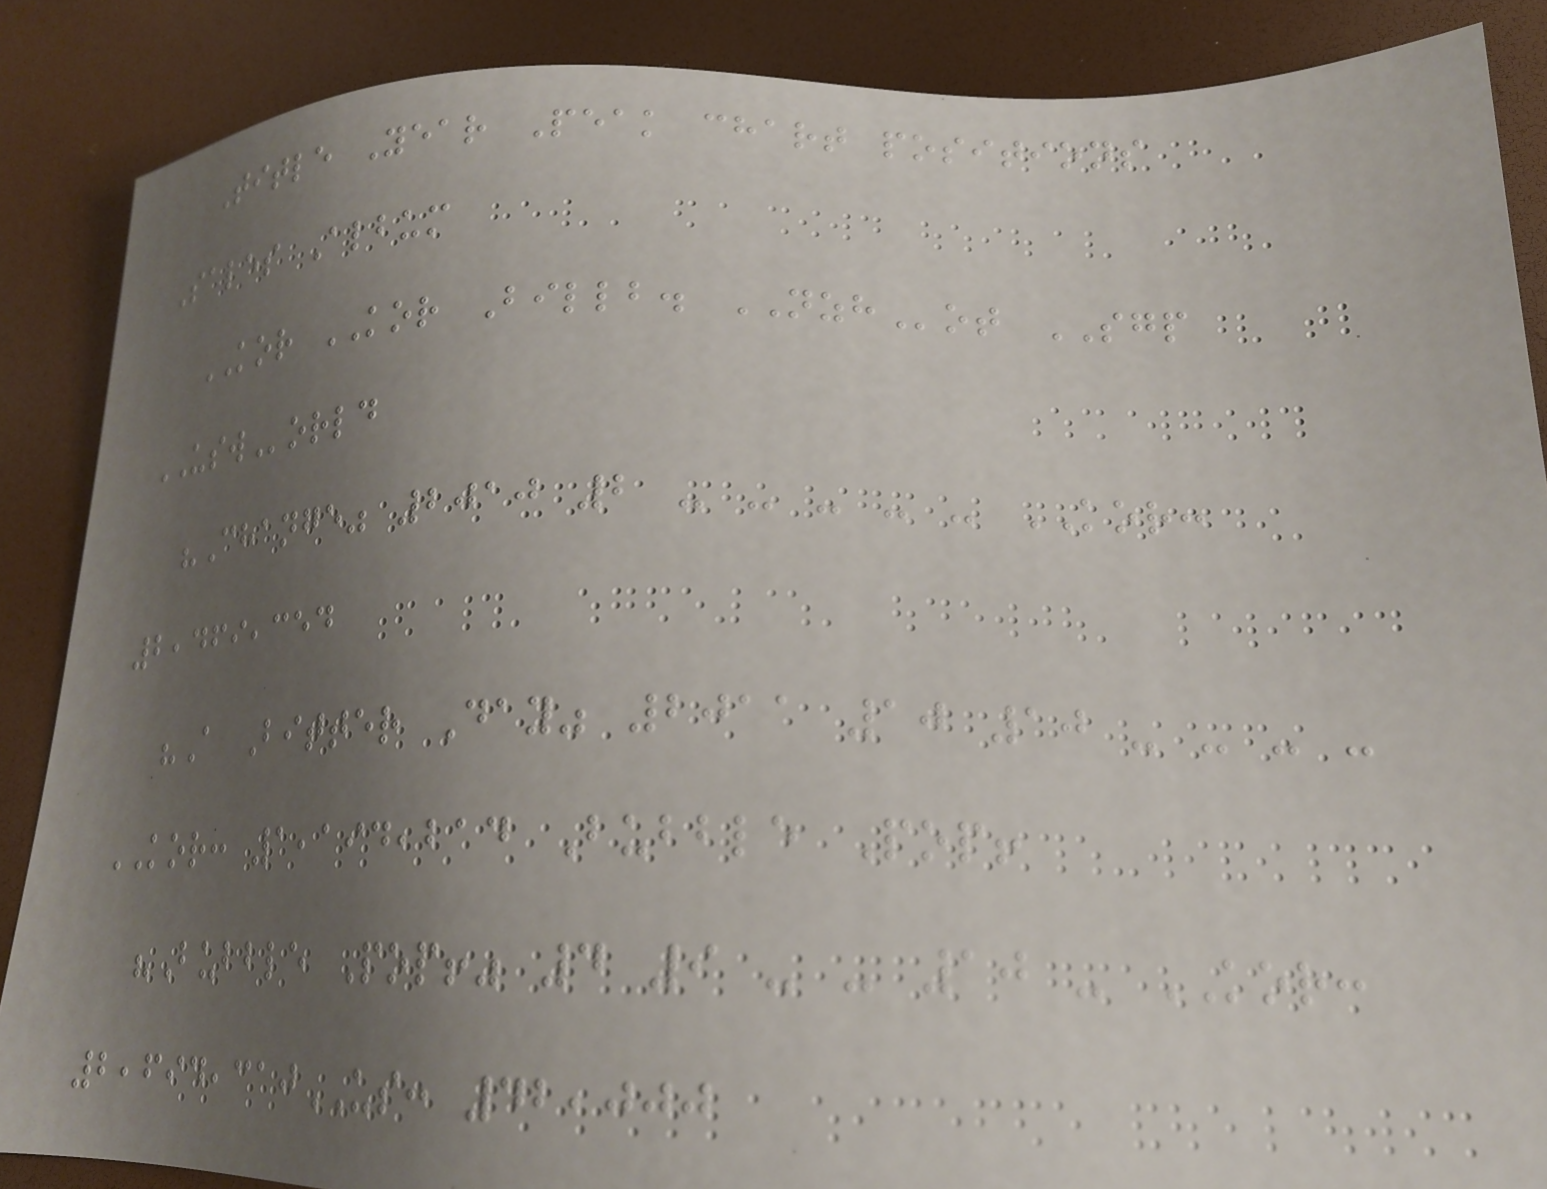Title Year Peak chart positions
Sales Album
KOR KOR Billb. NZHot SGP
USWorld
"Change" 2010 2 - - - - - KOR:
2,469,354
"A Bitter Day" 2011 10 10 - - - -
KOR: 1,194,214 Bubble Pop!
"Bubble Pop!" 4 9 - - 10 - KOR:
2,694,310US: 42,000
